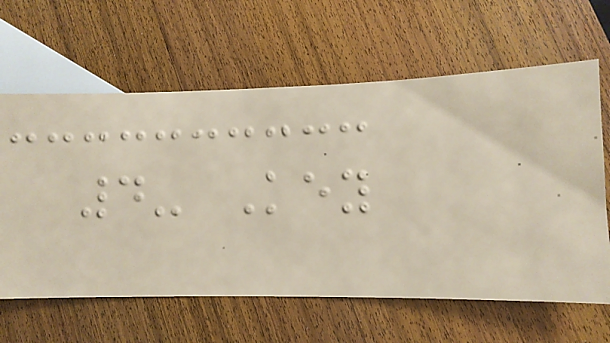4- Key
